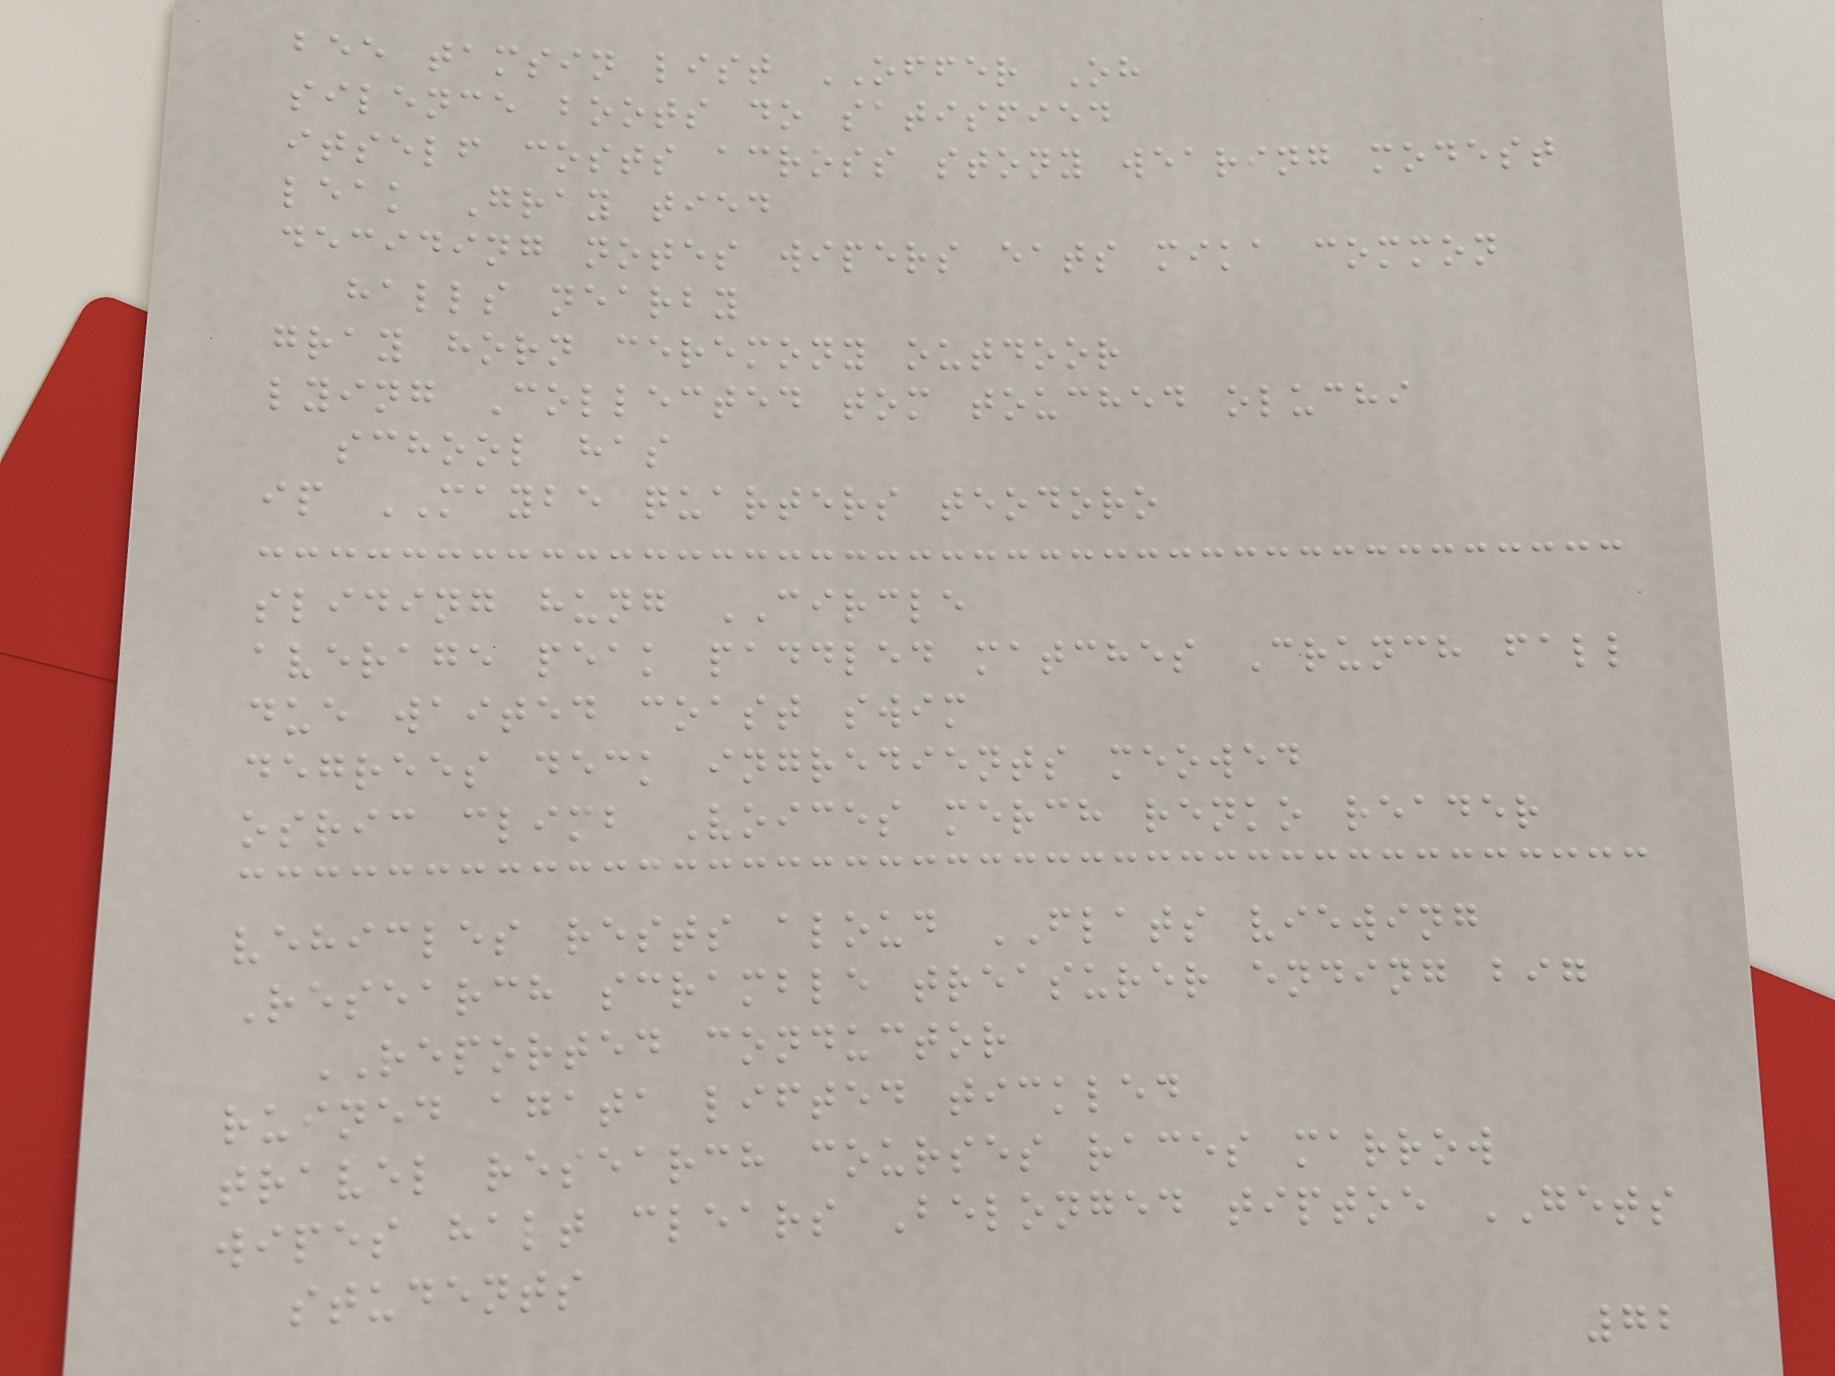bee tamsin list OFFER Oh
silence boots do satisfied
itself costs across stony wearing modest
leak Gray tied
deciding notes wipers eats mika common
halls nearby
gray horn ceremony outdoor
lying Collected tom touched oluchi
school has
ip MAYBE quarters teodoro
sliding hung CIRCLE
average peak paddled matches Crunch fall
due waited coast swim
degrees deck ingredients meowed
osric climb Voices merch renko reader
vehicles rests aloud FLATS viewing
Research scramble treasurer ending big
REPORTED conductor
ruined agata lifted tickled
travel research courses races marrow
wipes halt clears Belonged tiptoe GETS
students
72
